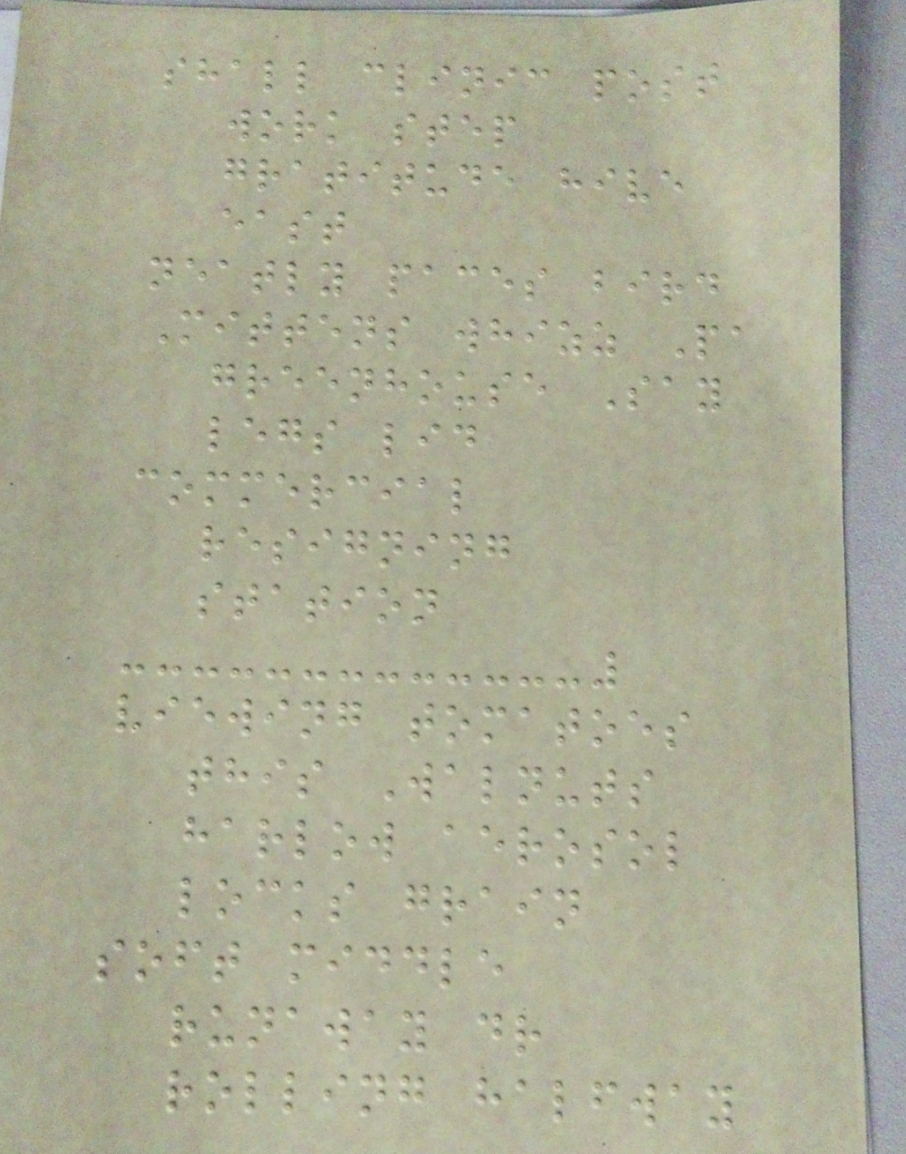shall clinic post
work step
gratitude hive
east
neatly paces bird
Mittens whizz Pa
greenhouse Say
legs lid
commercial
resigning
station
viewing tomatoes
this Walnuts
harlow aerosol
locks grain
soft middle
runaway dr
rolling halfway
